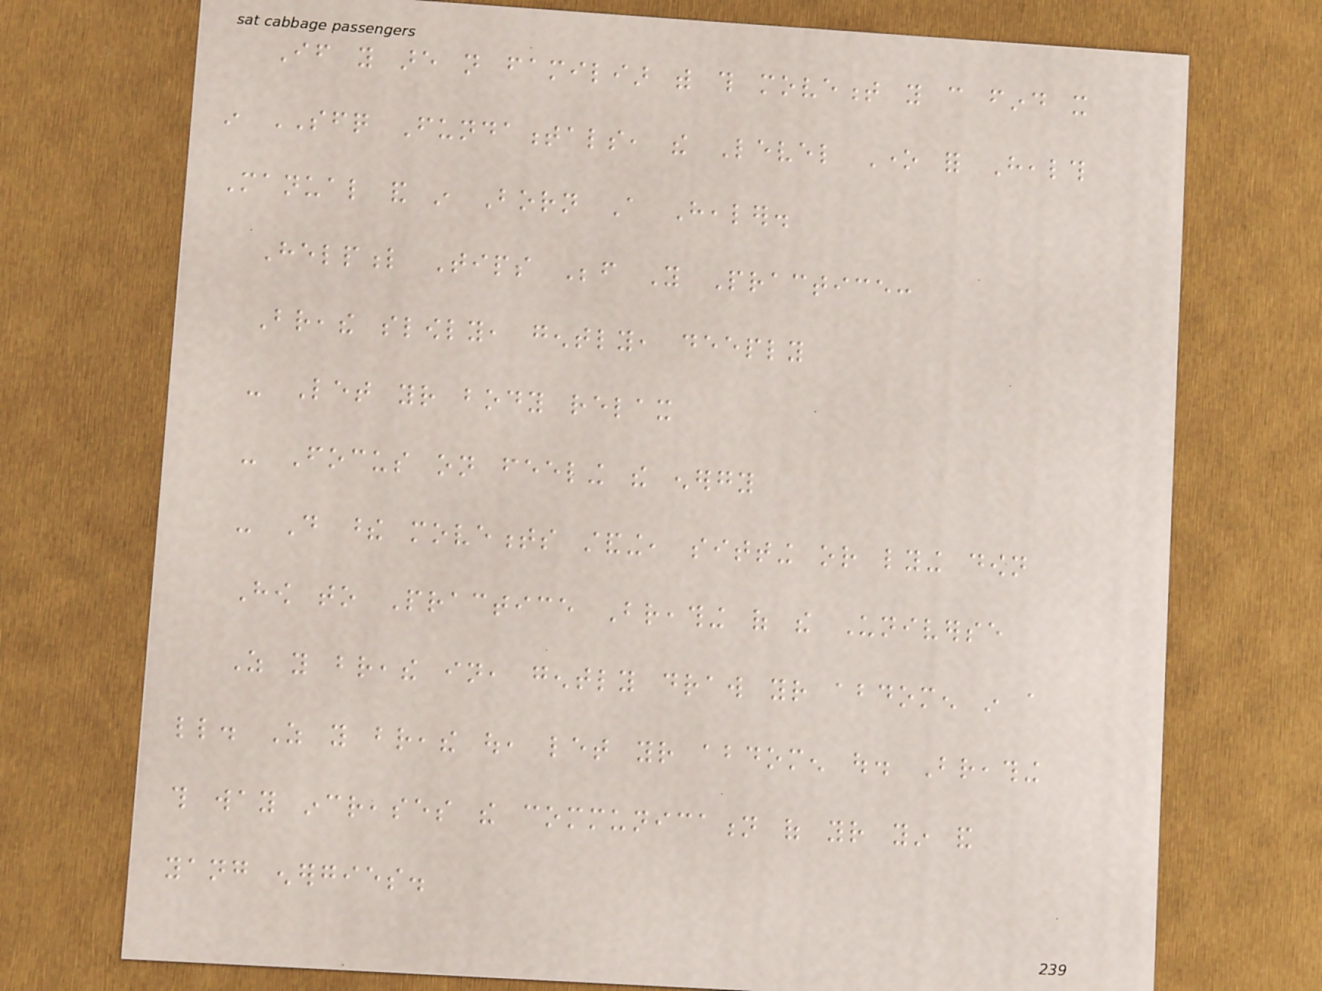If you are not familiar with this movement you can find it
in SFQ Fundamentals, the Level One for Health
Manual and in Born A Healer.
Helpful Tips Before You Practice:
Breathe slowly, gently, deeply
- Let your body relax
- Focus on feeling the energy
- Do these movements standing, sitting or lying down
How to Practice Breathing of the Universe
As you breathe in, gently draw your abdomen in a
little. As you breathe out, let your abdomen out. Breathing
this way increases the communication of your yin and
yang energies.
